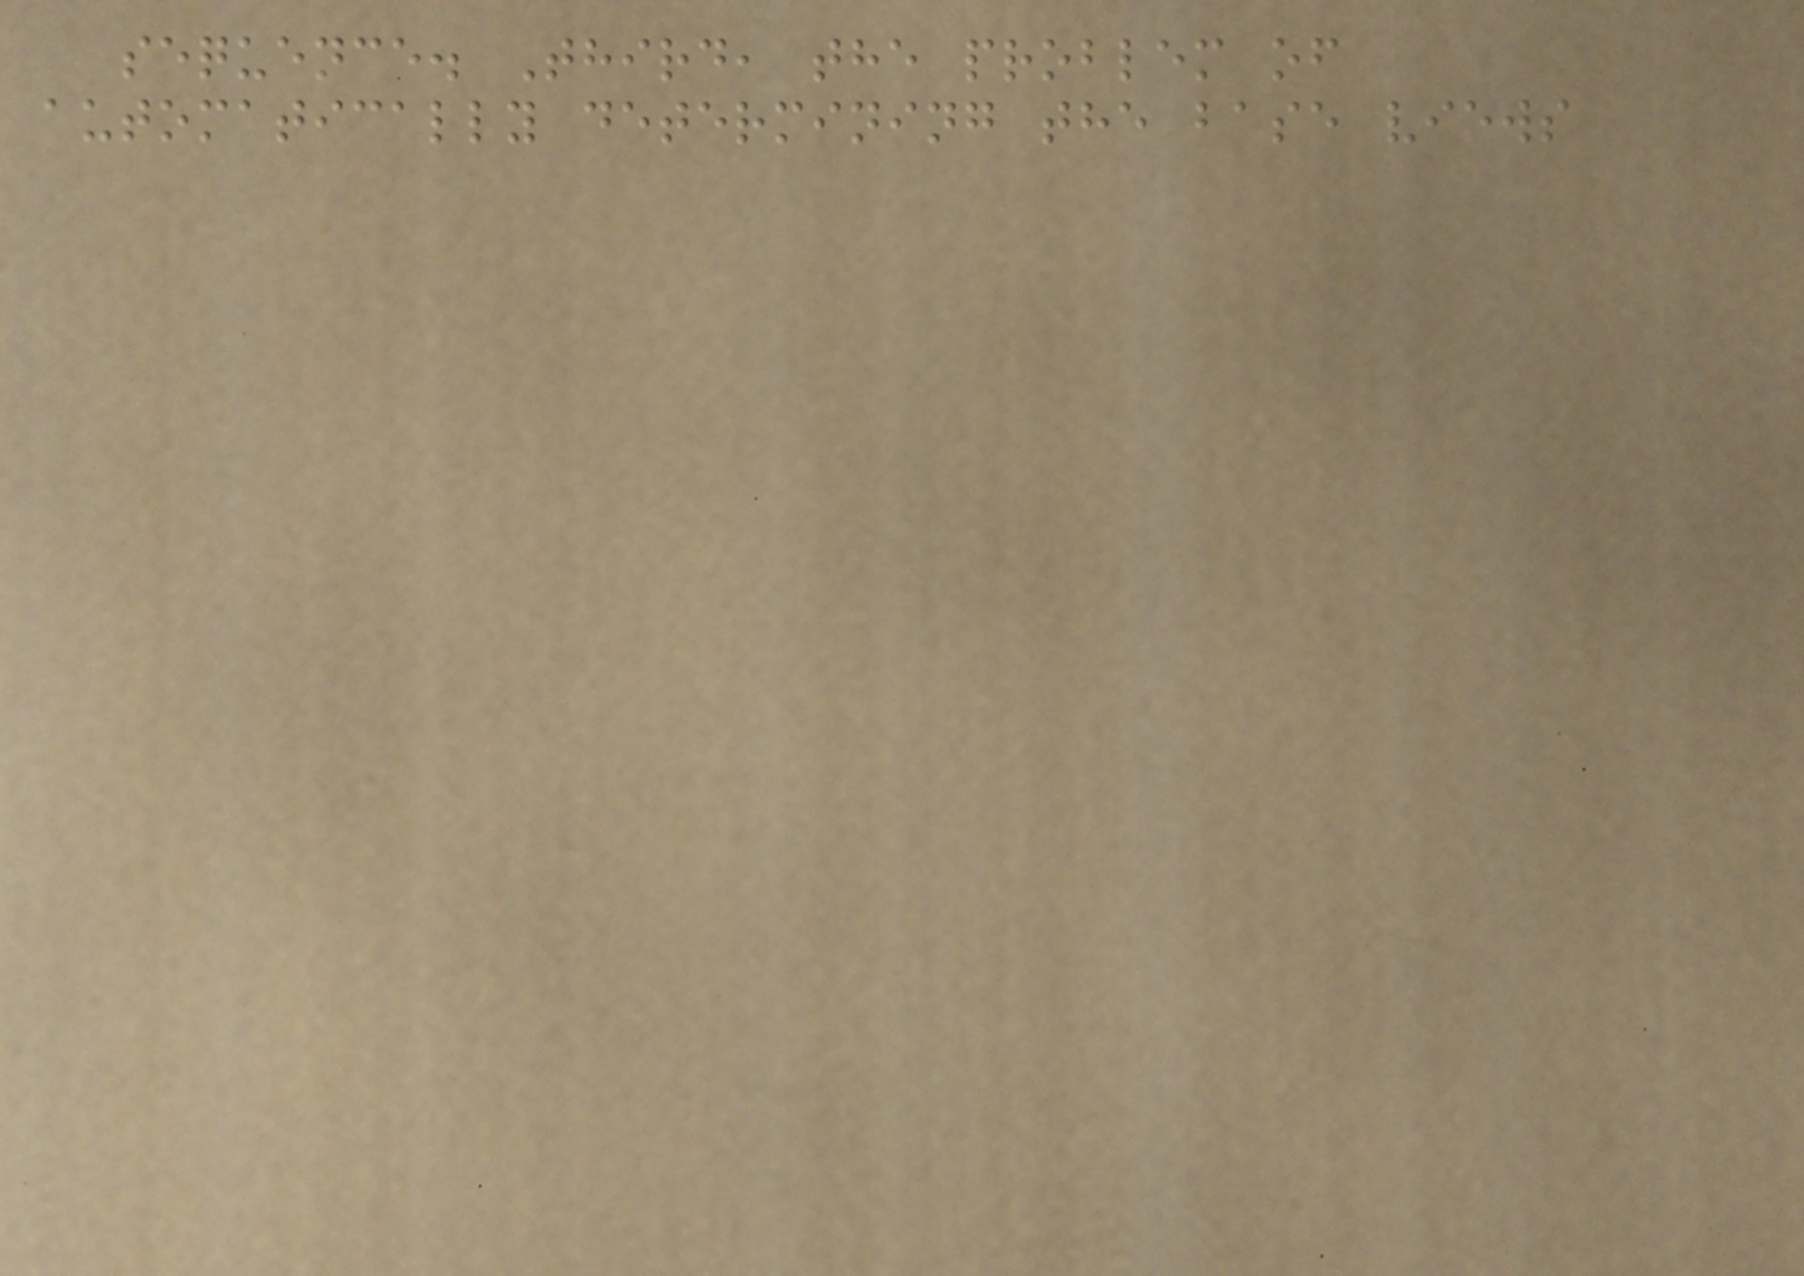sequence. Third, the problem of
automatically determining the base views
